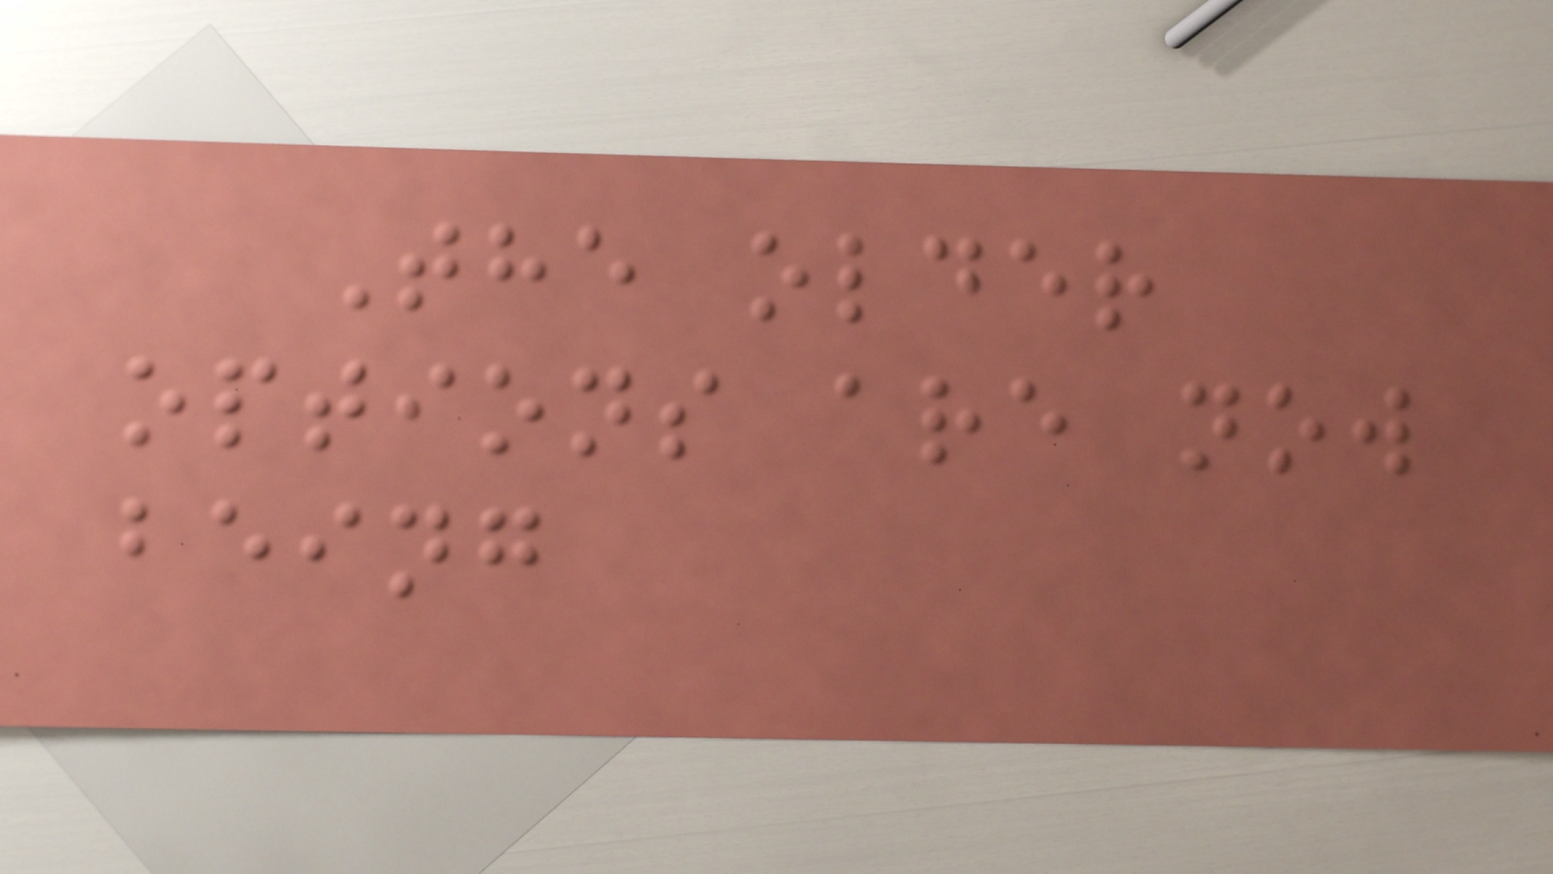The older
options are now
being
